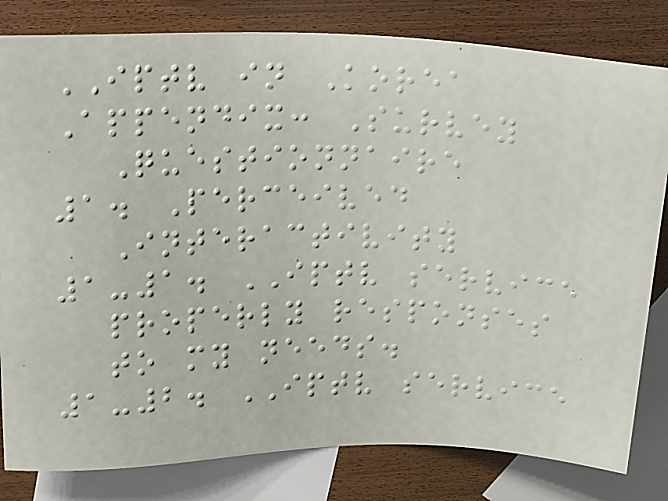IPTV in Korea
Appendix: Survey
Questionnaire
1. Perceived
Interactivity
1-1. IPTV service
properly responses
to my needs.
1-2. IPTV service
